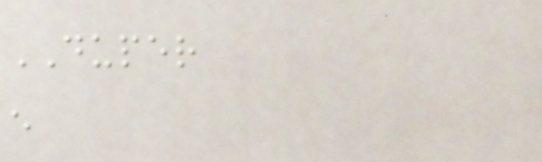DUPER
e
